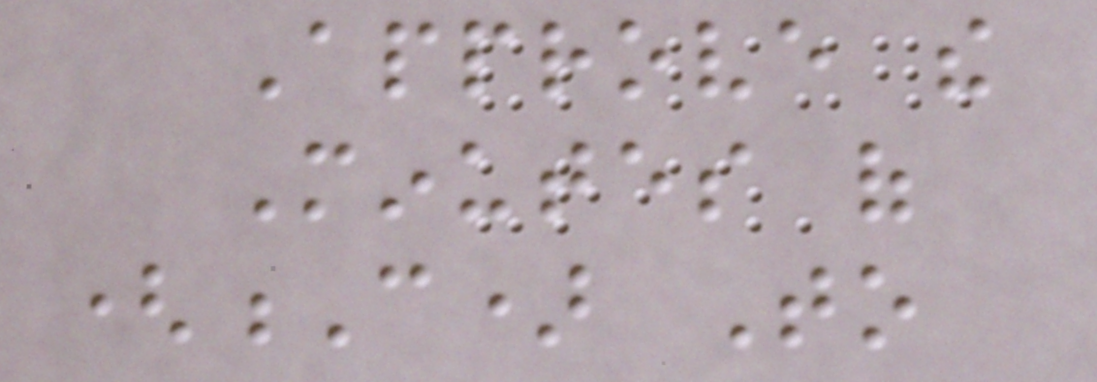Approve the
Minutes of
(C) To
